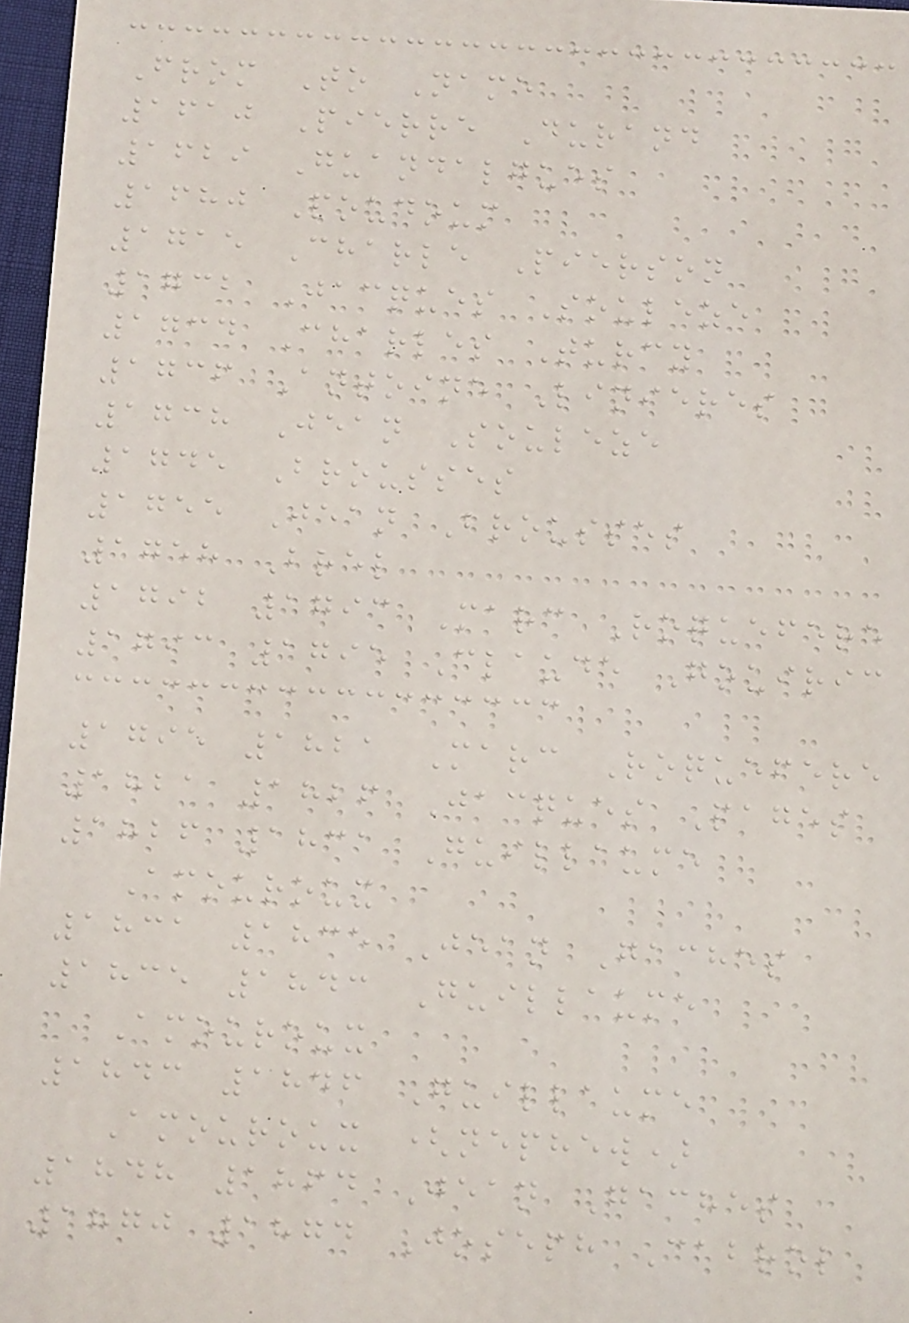From To Name
1610 Pierre Durand
1629 Guandalgues
1680 Poudoum
1715 Charle Pierson
1732 Jacques Souleze
1734 Charles Turcy
1736 Antoine Linieres
1738 Jean Souleze
1745 Brousses
1755 Jean Brousses
1758 Brel
1792 1793 Marc Roquefere
1793 1795 Claude Gouiric
1795 1821 Marc Roquefere
1821 1826 Jacques Pages
1826 1831 Guillaume
Amouroux
1831 1835 Jean Gaches
1835 1843 Guillaume
Amouroux
1843 1846 Guillaume
Amouroux (nephew)
1848 1864 Jean Gaches
1870 1874 Joseph Cabrol
